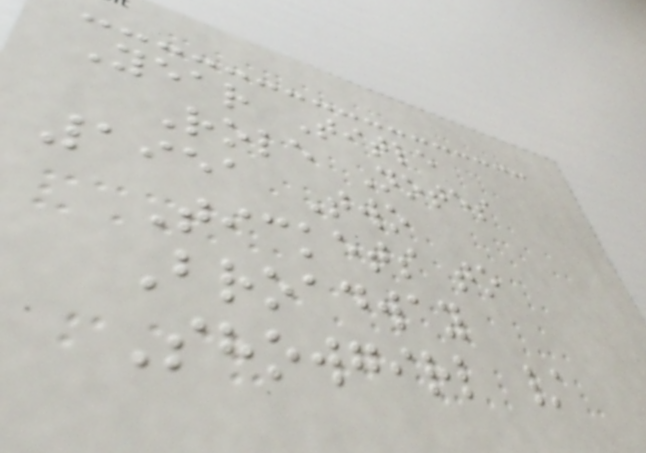Year Title
Role Notes
1951 Two
Tickets to
Broadway
Showgirl /
